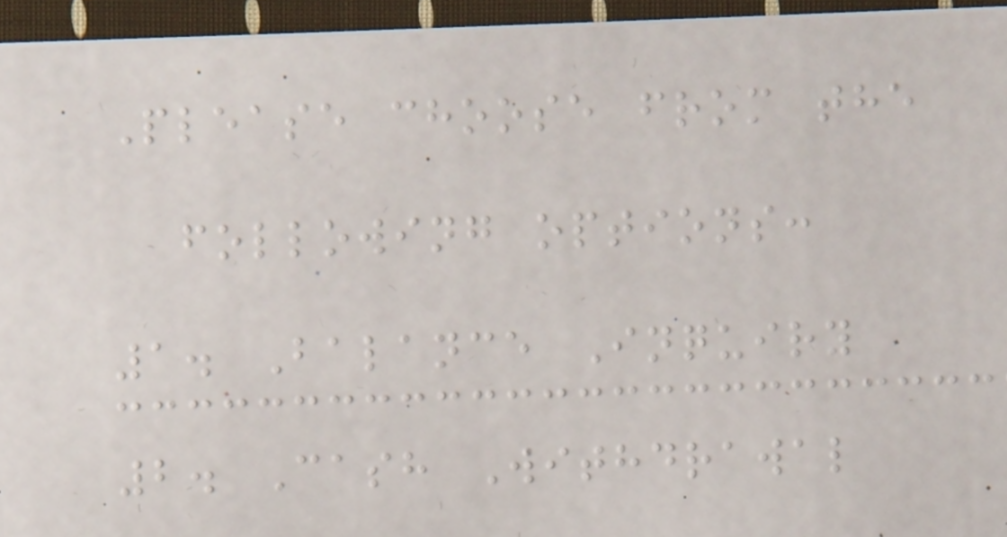Please choose from the
following options:
1. Balance Inquiry
2. Cash Withdrawal
